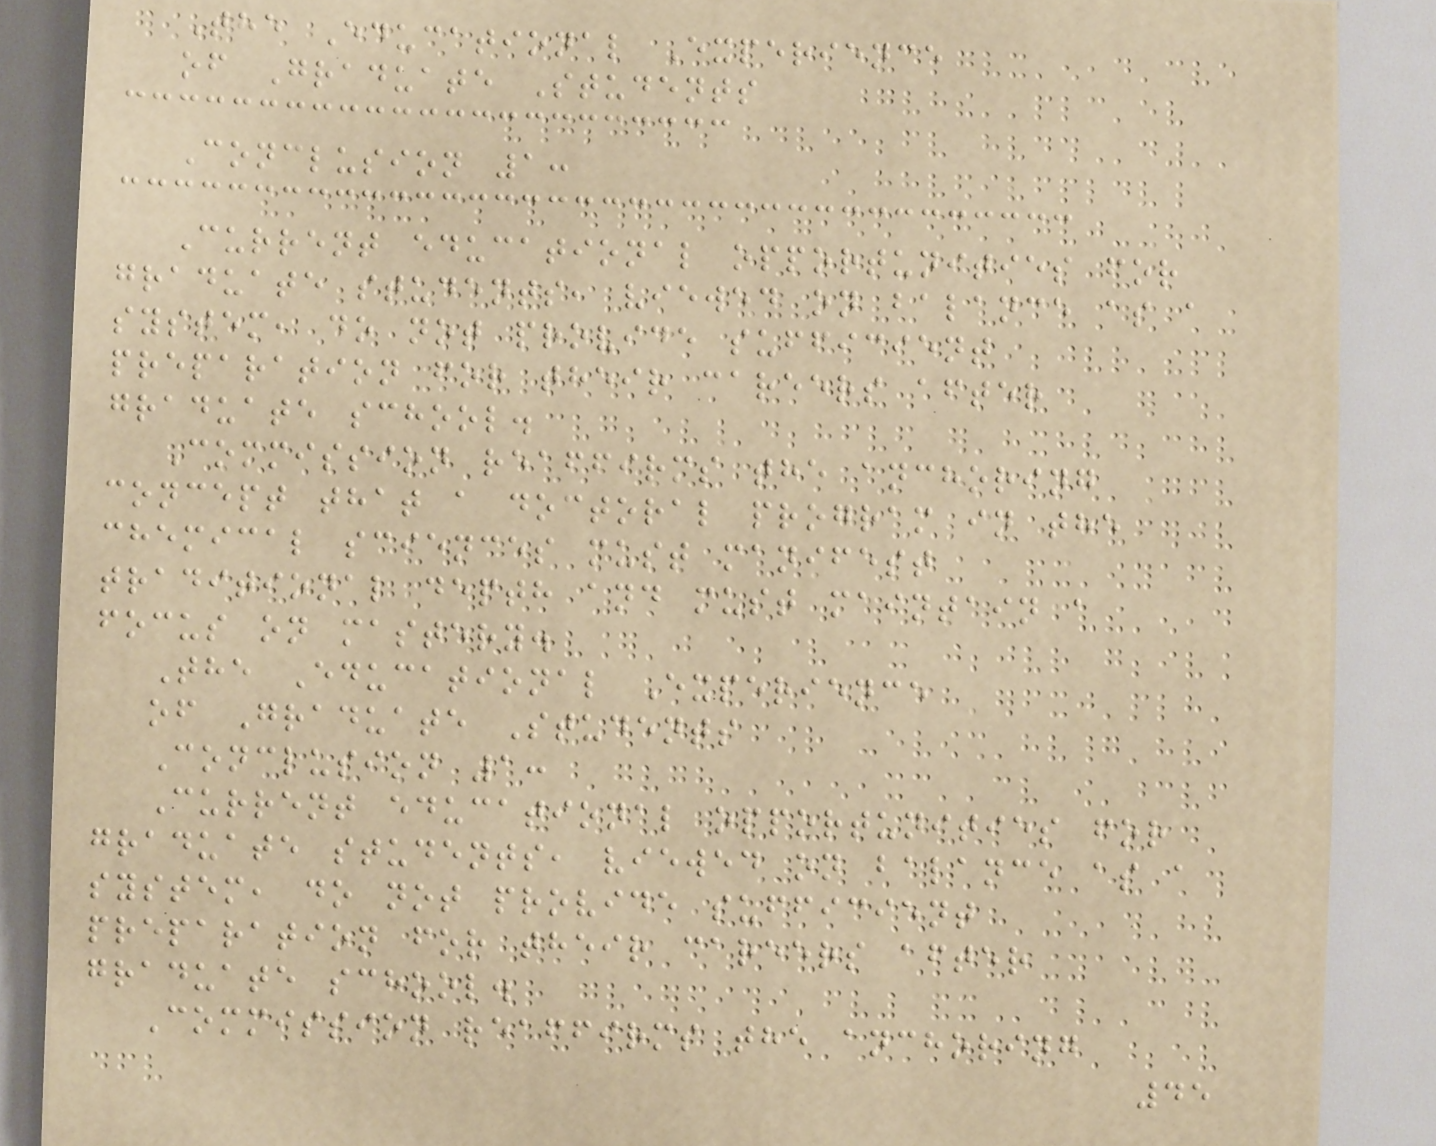The Educational Experience
of Graduate Students
Conclusion 1:
Current educational opportunities for
graduate students, viewed on balance as a
system, do not provide sufficient
preparation for their careers after
graduate school.
Commission reaffirms the anchoring
concept that a doctoral program in the
chemical sciences must manifest
traditional depth and must maintain a
focus on mastery.
The Educational Experience
of Graduate Students
Conclusion 1:
Current educational opportunities for
graduate students, viewed on balance as a
system, do not provide sufficient
preparation for their careers after
graduate school.
Commission reaffirms the anchoring
45
